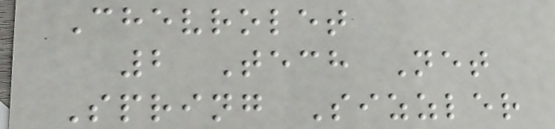Chevrolet
2 Tech Net
Spring Sizzler
